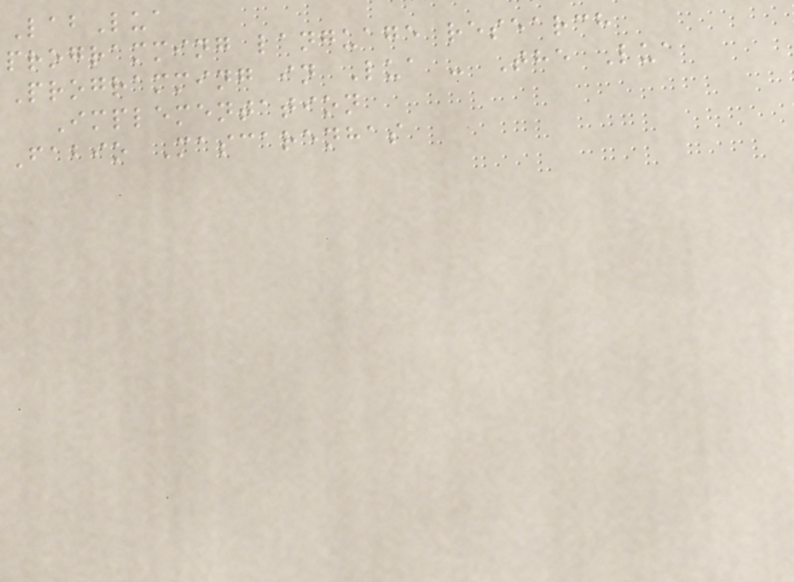LabLua
programming language research
Programming in Lua - The Lua
Implementation
Fabio Mascarenhas
